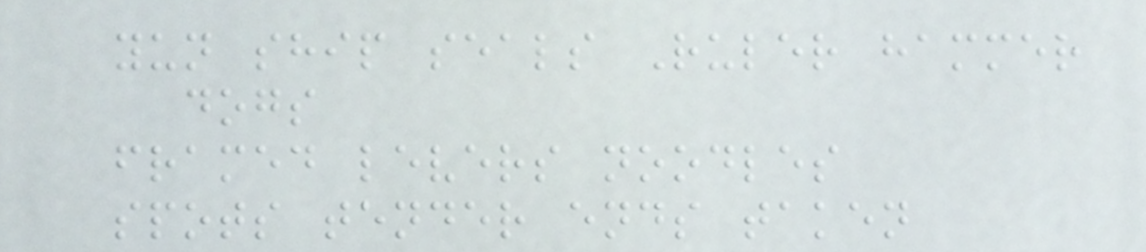yun ship seals Ruler hammer
dogs
framed levers noodles
spots tender ends taken
